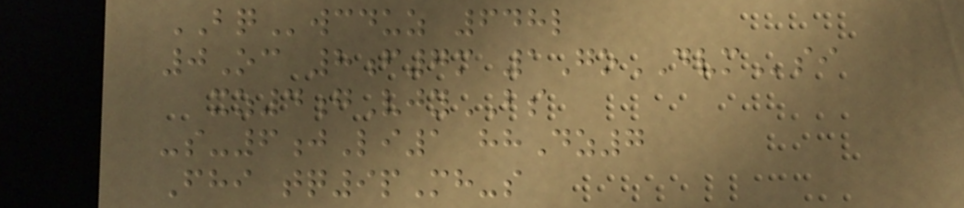BQwcduz 648l
0Oc 8f7m 1GoDVMsi
xz4gVjyBS
-s-6jLi1 hhDz7
Fhi tq9pMh-s
